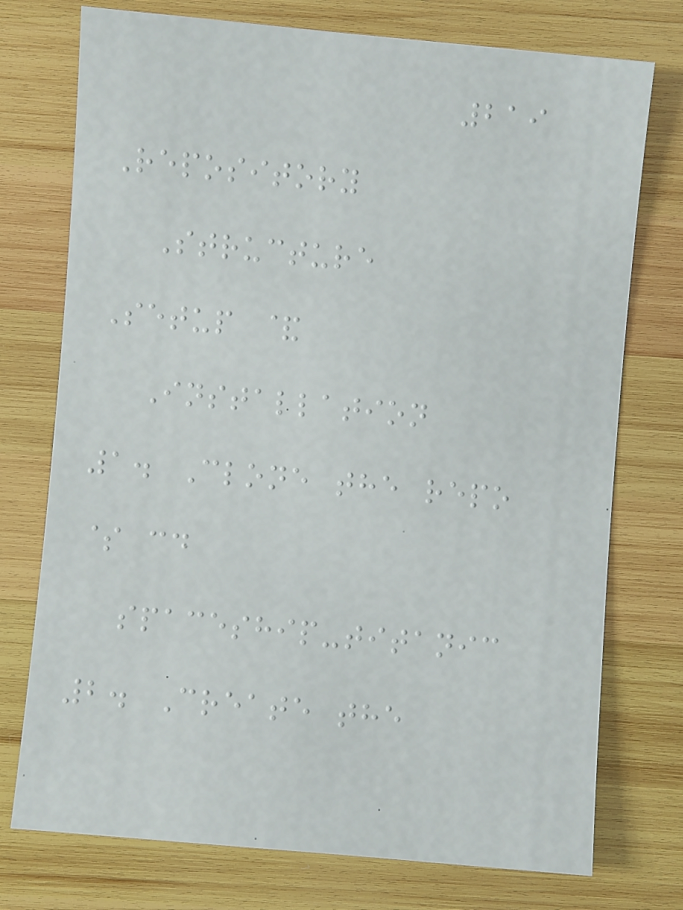219
Repository
Structure
Setup &
Installation
1. Clone the repo
$ cd
spaceship-titanic
2. Create the
